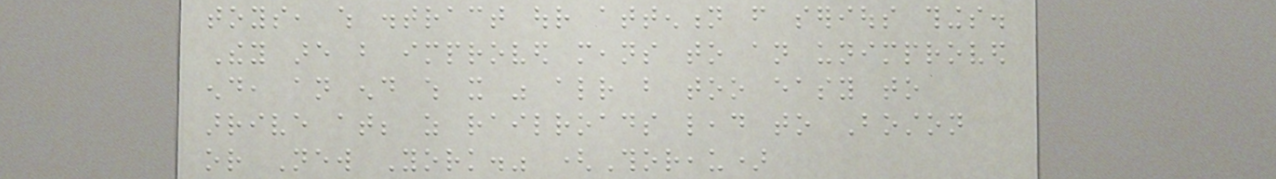toys, which distract our attention from serious things.
They are but improved means to an unimproved
end, an end which it was already but too easy to
arrive at; as railroads lead to Boston
or New York." (Thoreau)
